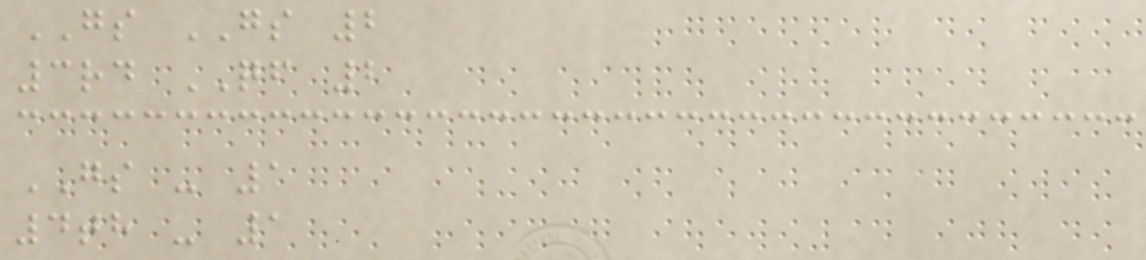GS GS 2
3rd QF 2
GS - 1
4th - 1
